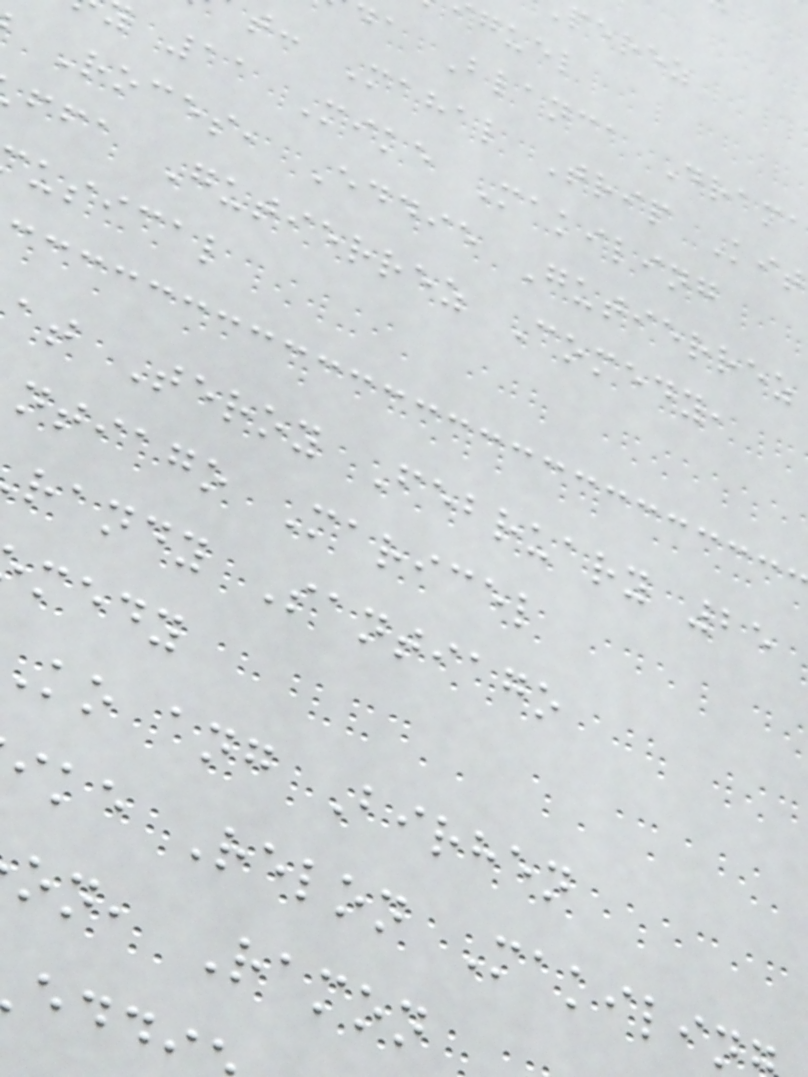da Blanca Drama
t: Mahal Trip Kit
11 Mike Makiling
Roces, Eddie Gutierrez
ffa Gutierrez Comedy,
usical
at Teroy February 25
ntiago Maricel
randy Santiago
medy
ko ang Birhen
ike Relon Makilin
on, Ramon
